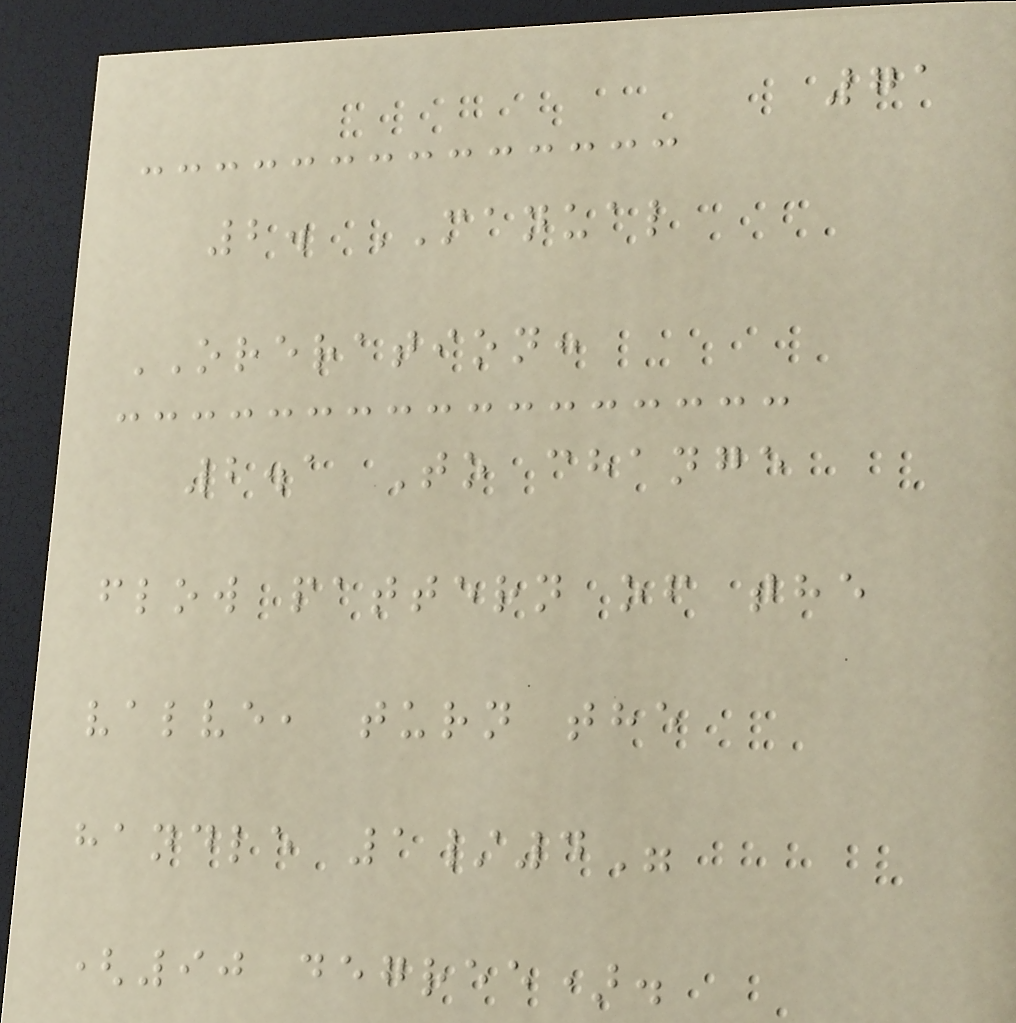71
2. MANUAL
ORERATION:
2.1 To change
flow pattern of the
valve, turn the
handle 1/4"
(90 degree).
